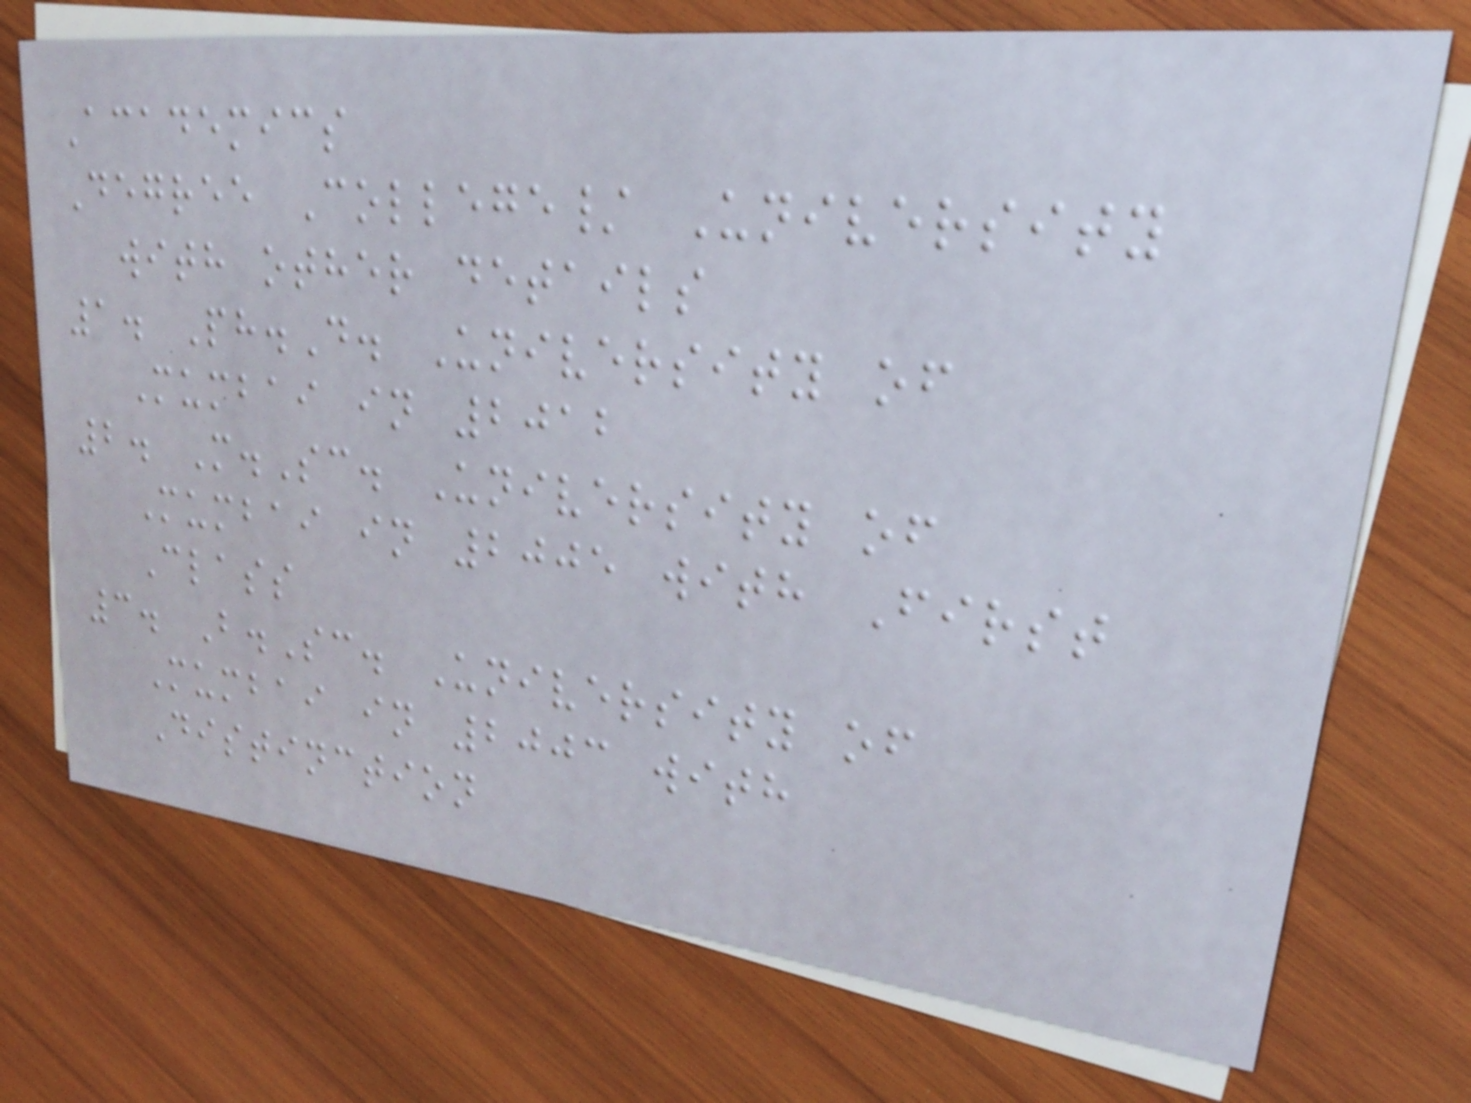Academics
Degree College/ University
with other details
1. Ph.D. University of
Mumbai in 2012
2. M.Sc. University of
Mumbai in 2005 with First
Class
3. B.Sc. University of
Mumbai in 2003 with
Distinction
